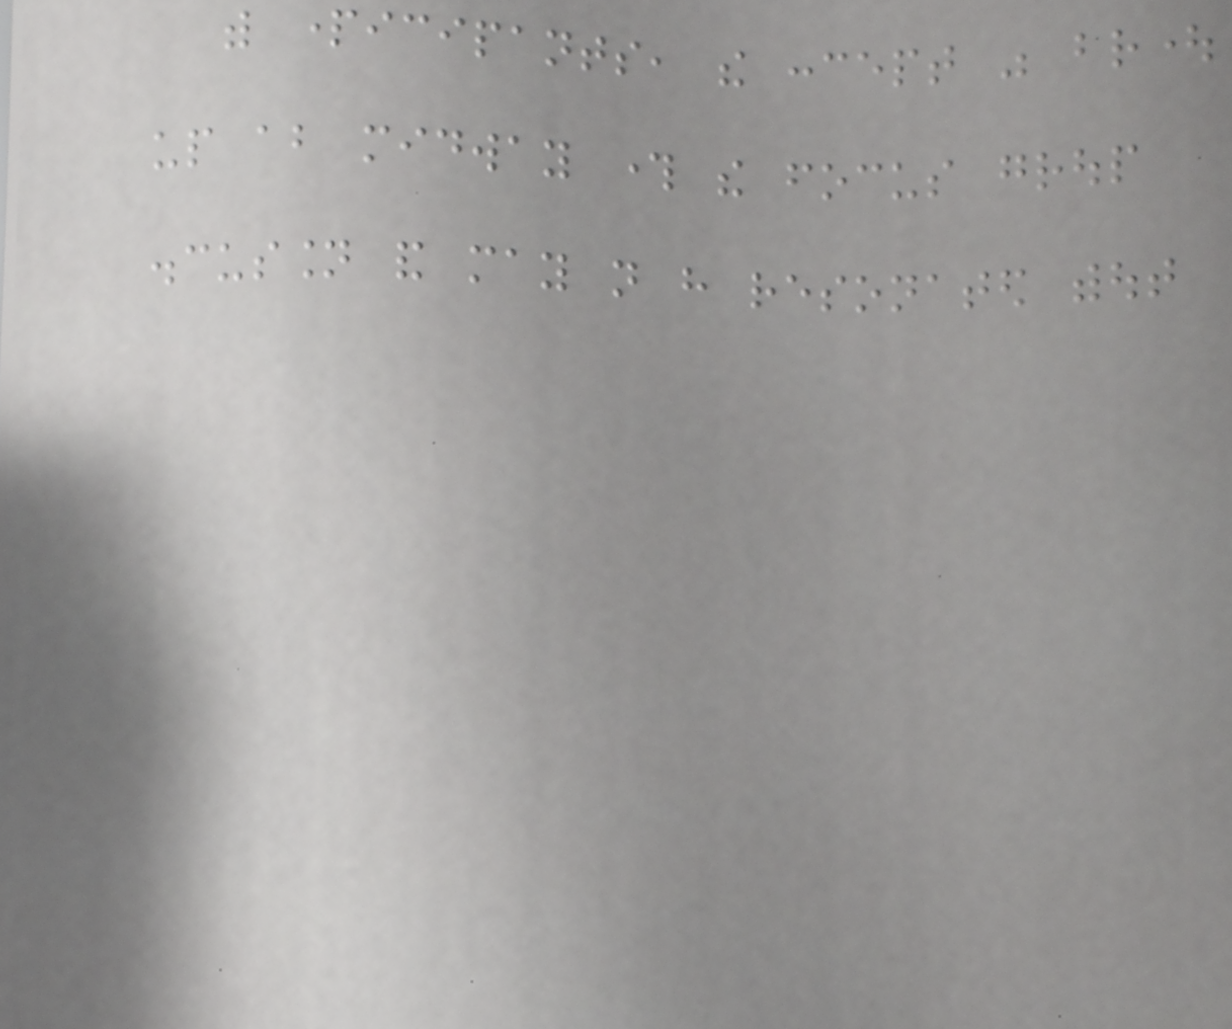with participants, the concept was brought
up about midway through the focus group
discussion and may not have resonated without
